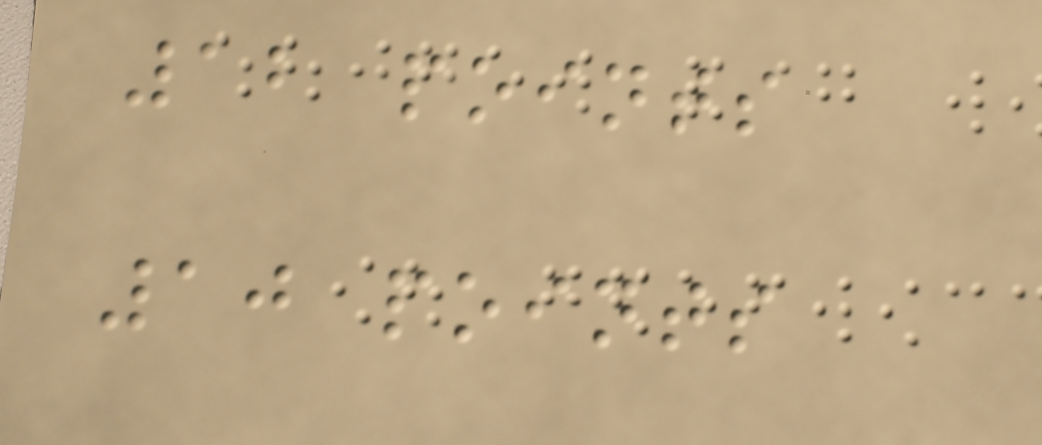12 points
10 points
